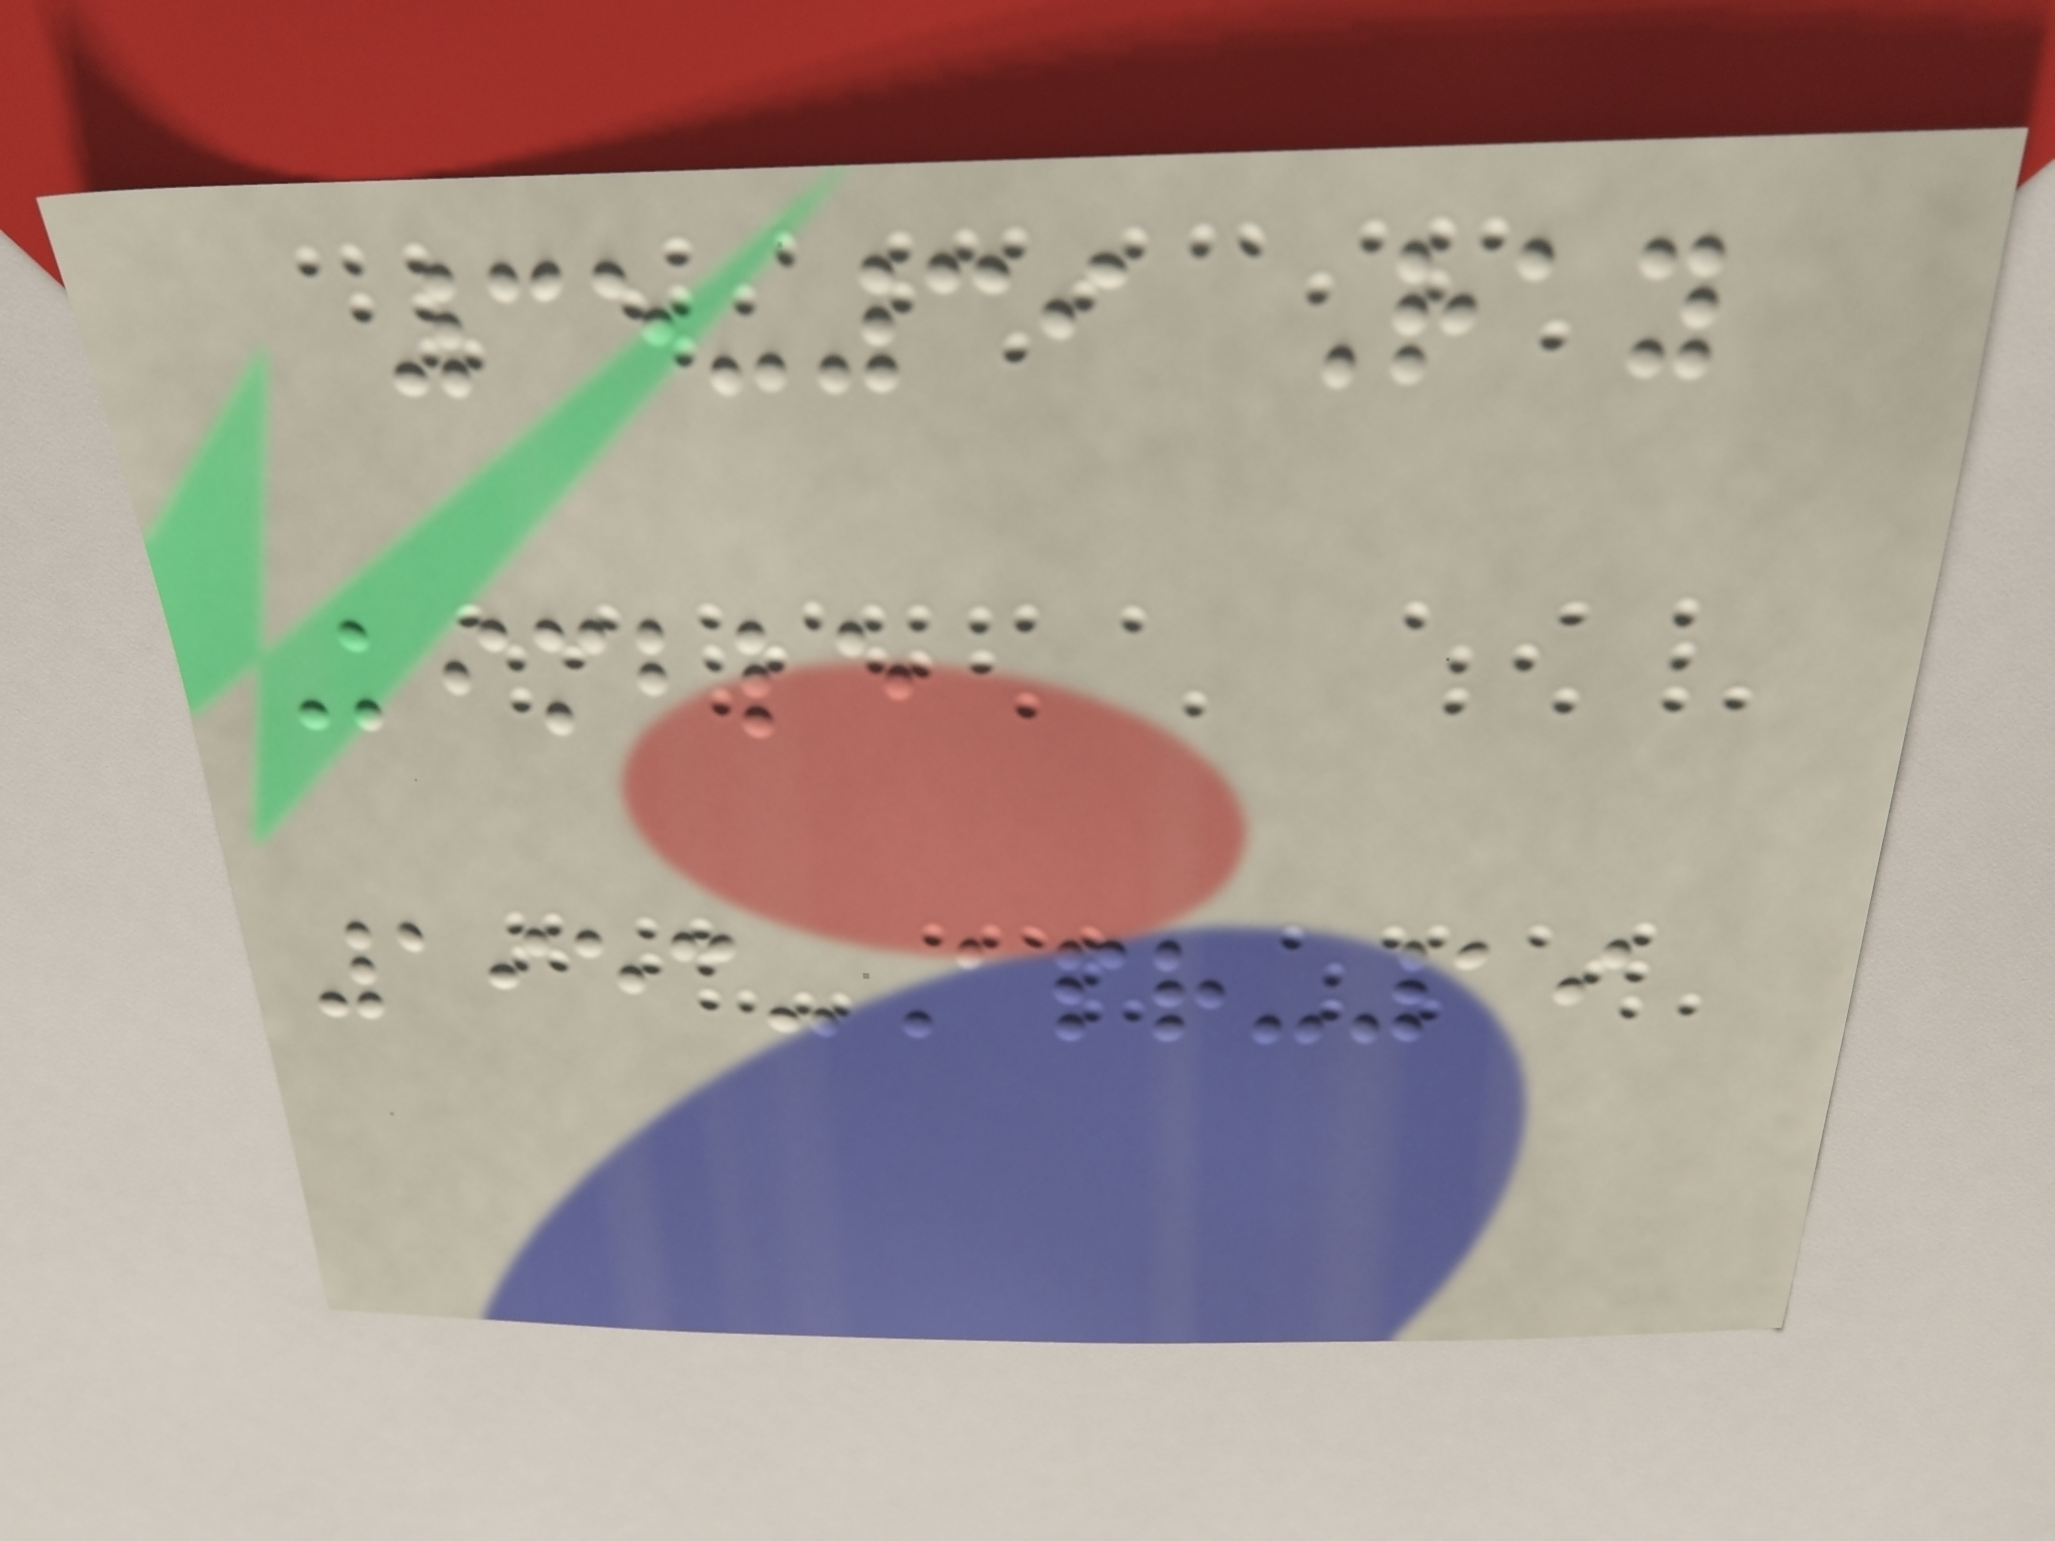35-39 Ray
Kimble
1953-Apr-19
